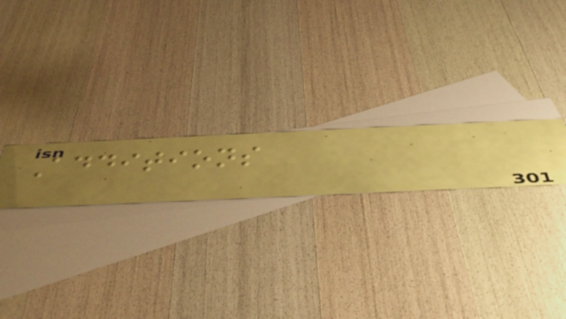Additions
